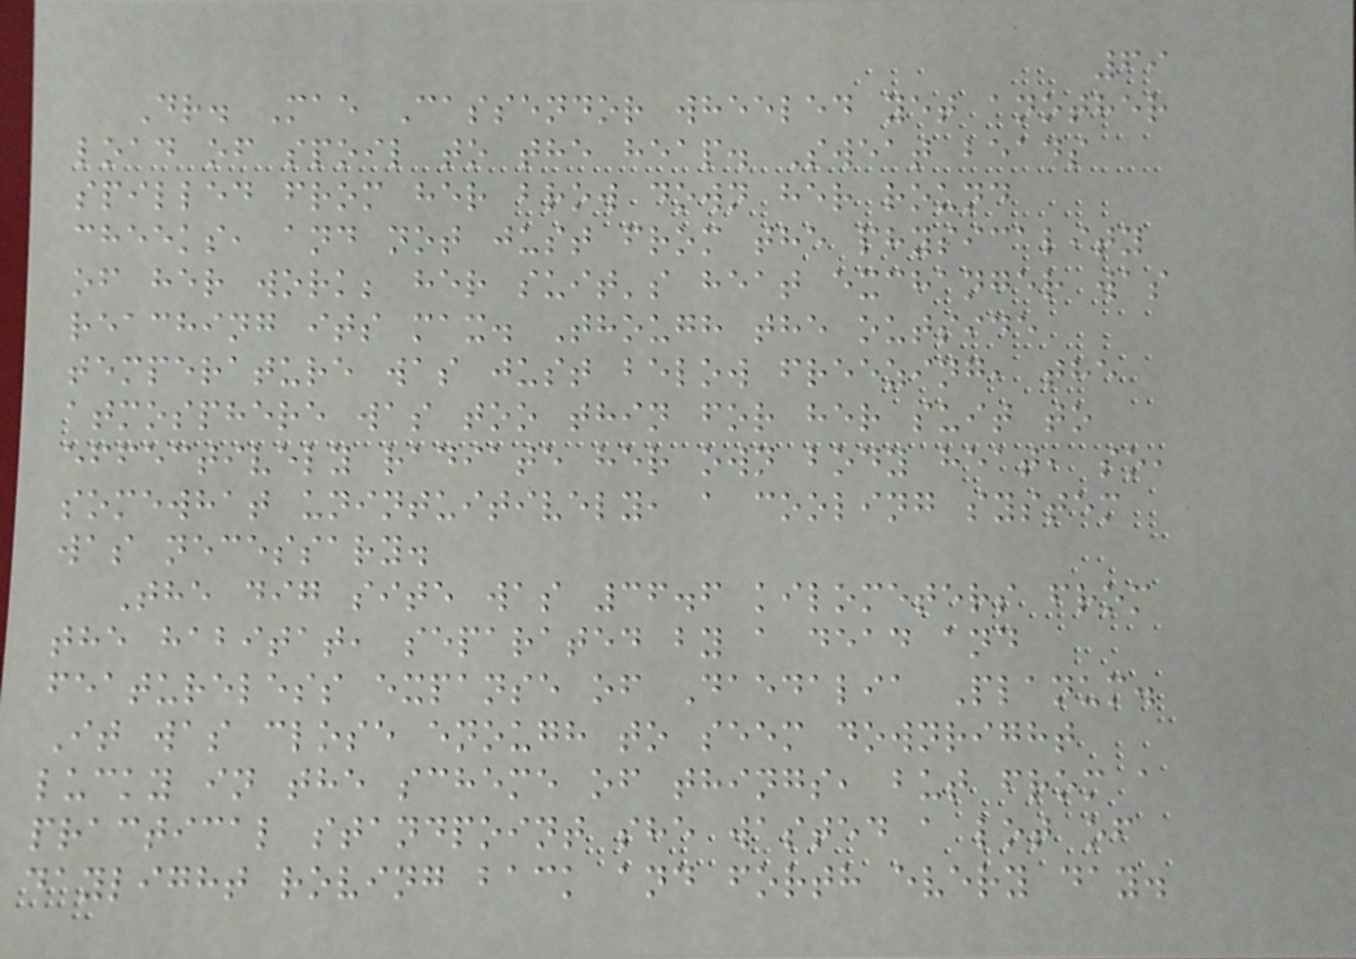69
Dr. Mae Cassendor wheeled yet another
load of spoil to the heap. Sweat beads
spilled from her brow down her round
cheeks, and not just from the physicality
of her work; her suit's heat exchanger was
reaching its max. Though the outside
temperature was just below freezing, the
atmosphere was too thin for her suit to
effectively radiate her own body heat, so,
somewhat unintuitively, a cooling system
was necessary.
The dig site was 36.6 kilometers from
the habitat, separated by a dead and
featureless expanse of Daedalia Planum.
It was close enough to seem downright
lucky in the scheme of things, but from a
practical standpoint she wasted a lot of
daylight roving back and forth every day.
